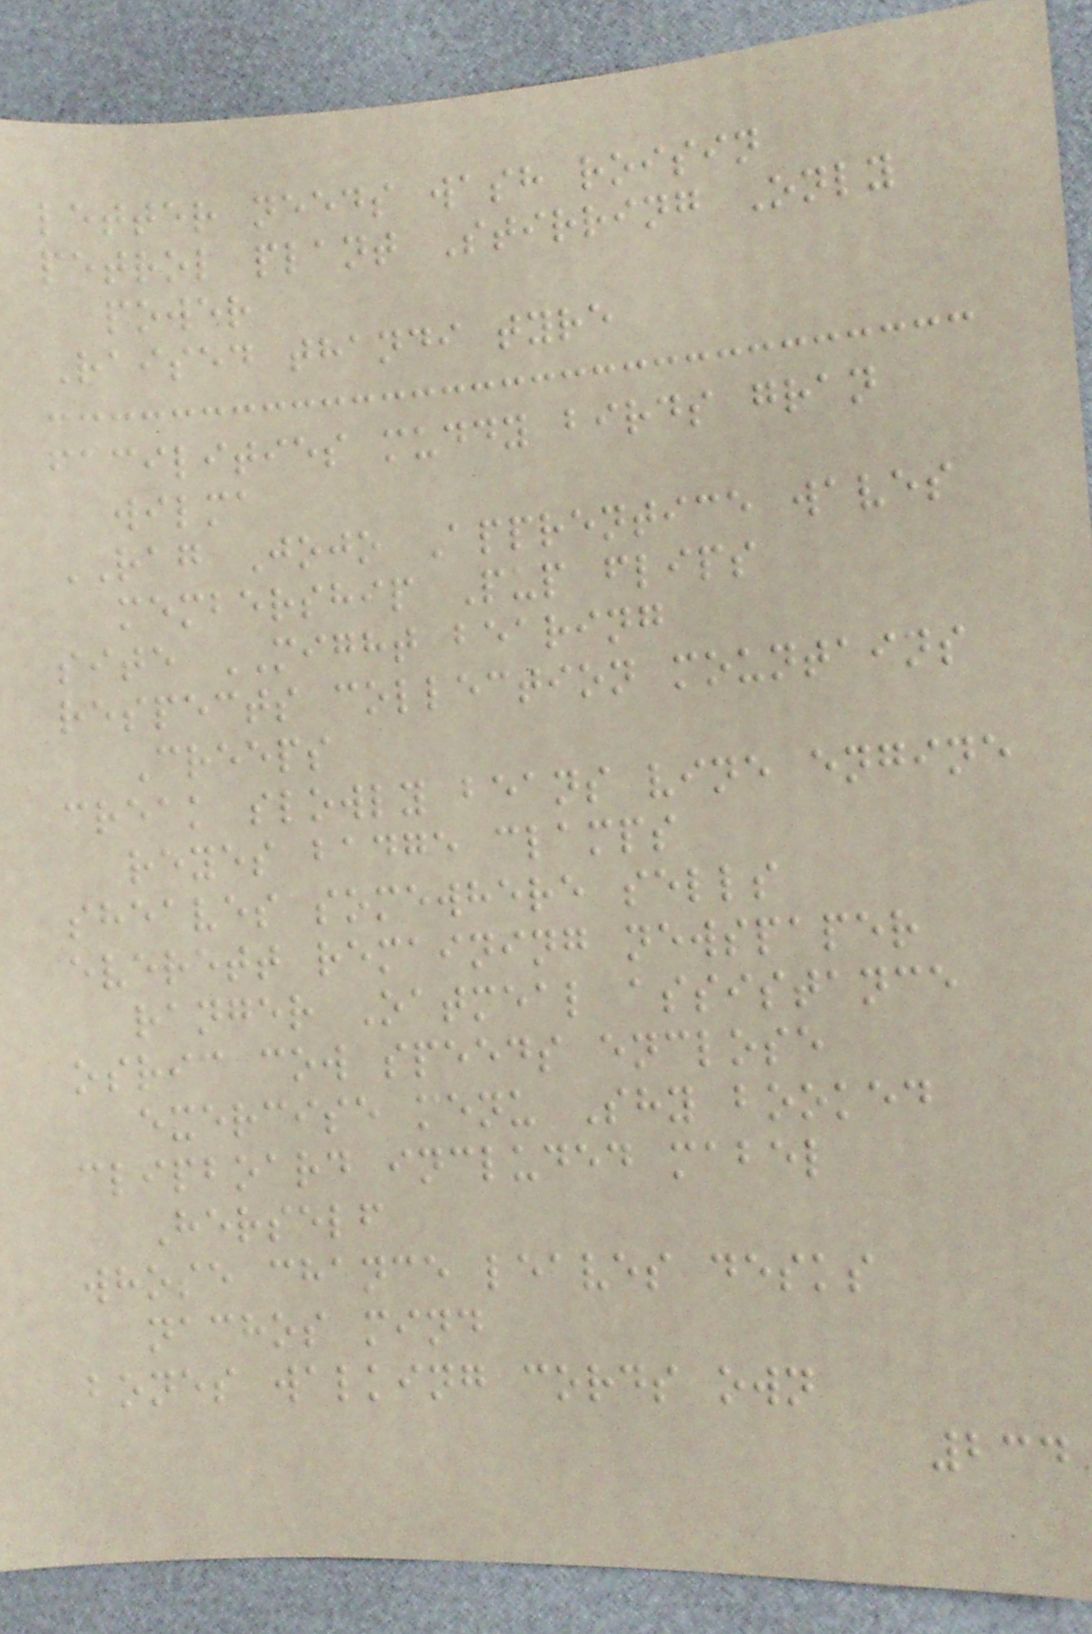letter needs wash roisin
petrol plant Stirring Only
power
Raised thandi tyre
facilities muddy birds gran
wilma
RAG Jojo Apprentice waves
membership Pup flips
site MIGHT bearing
respects collection mountains
Creeps
creak slowly beans vine engine
reyes badge clamps
sheaves somewhere sells
everett remaining newspaper
ranger Oatmeal assistance
osric cow speeds enclose
exercise menu Shy booked
clipboard included mabel
Herself
whose chance leaves desks
nachos mind
bones walking cords own
234
